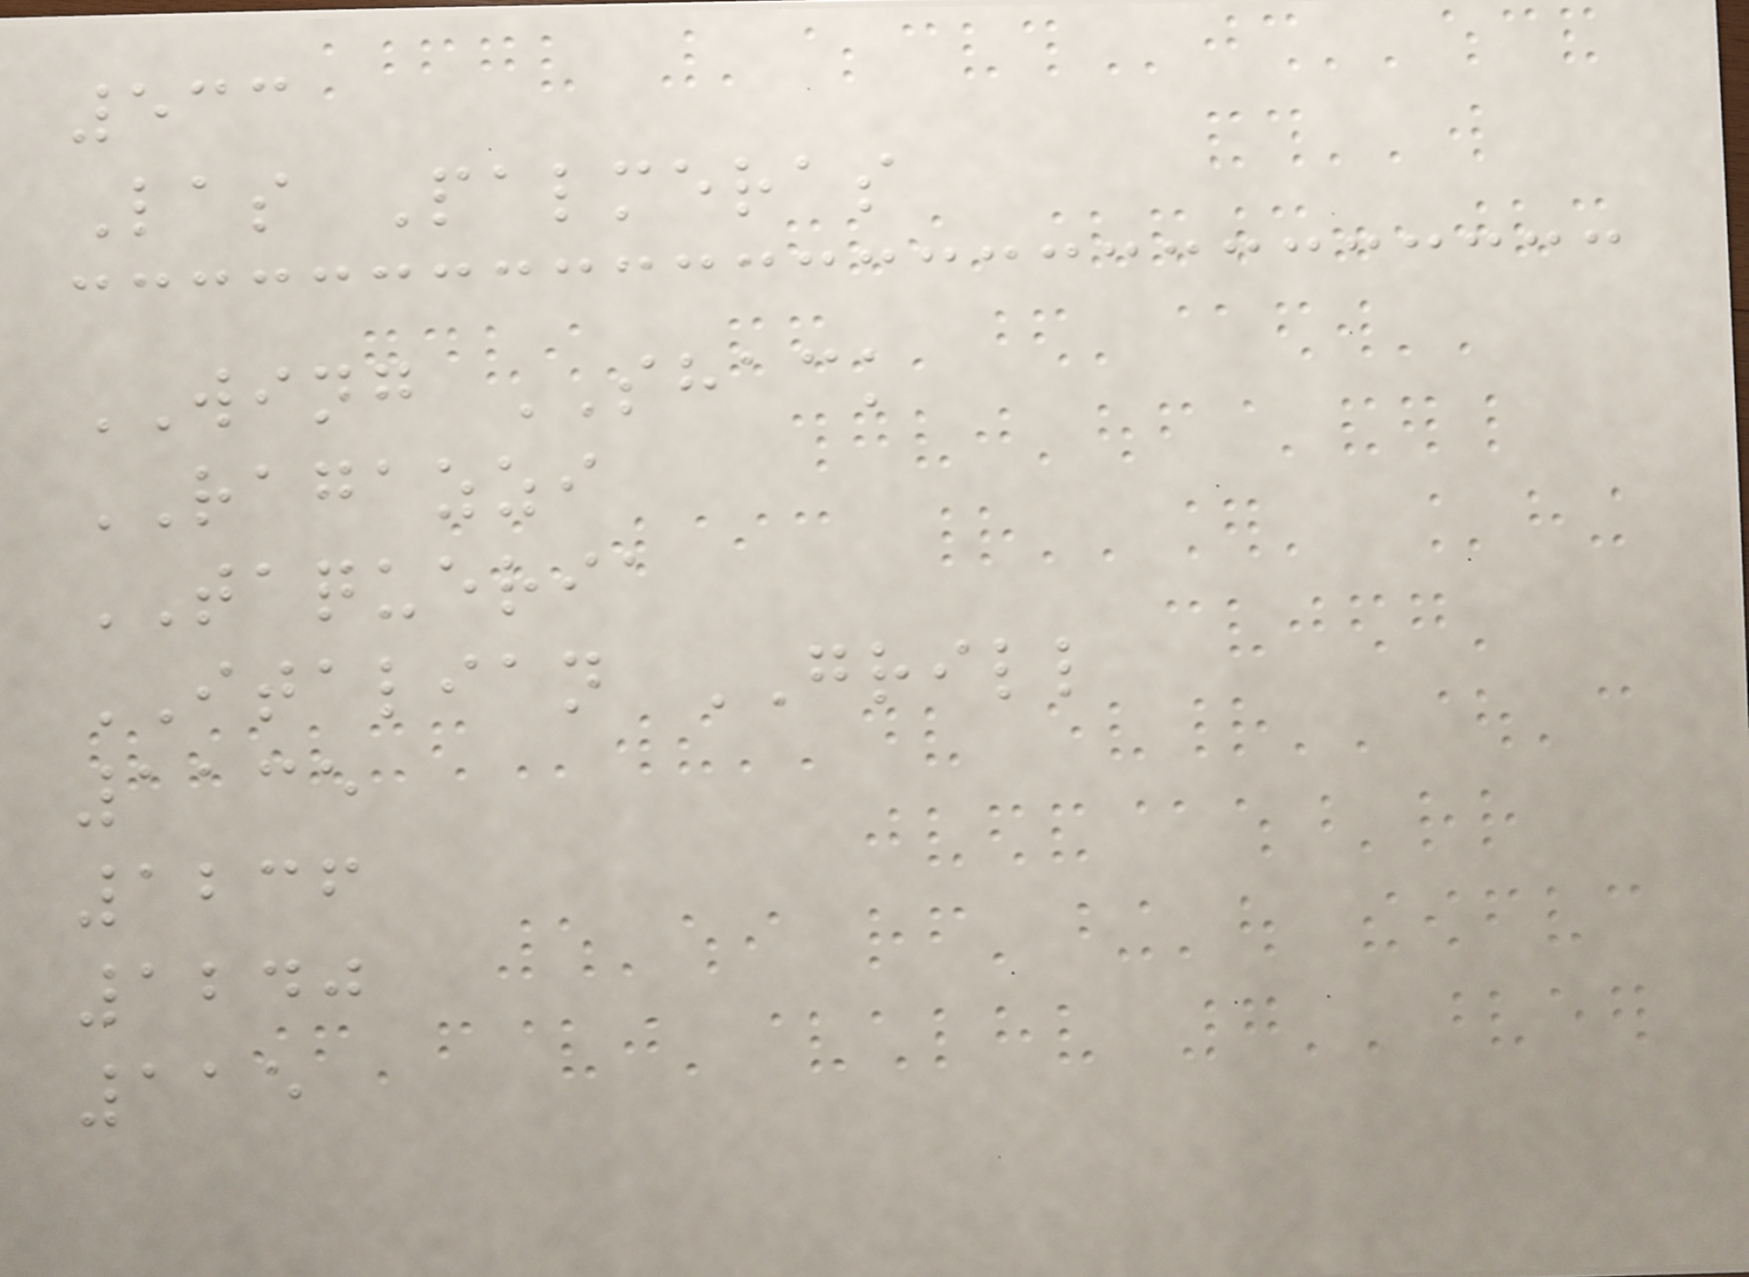533
Las Palmeras
WING SHACK
RAGAZZI
TAQUERIA
ITALIAN GRILL
1135
1236
1240
115
